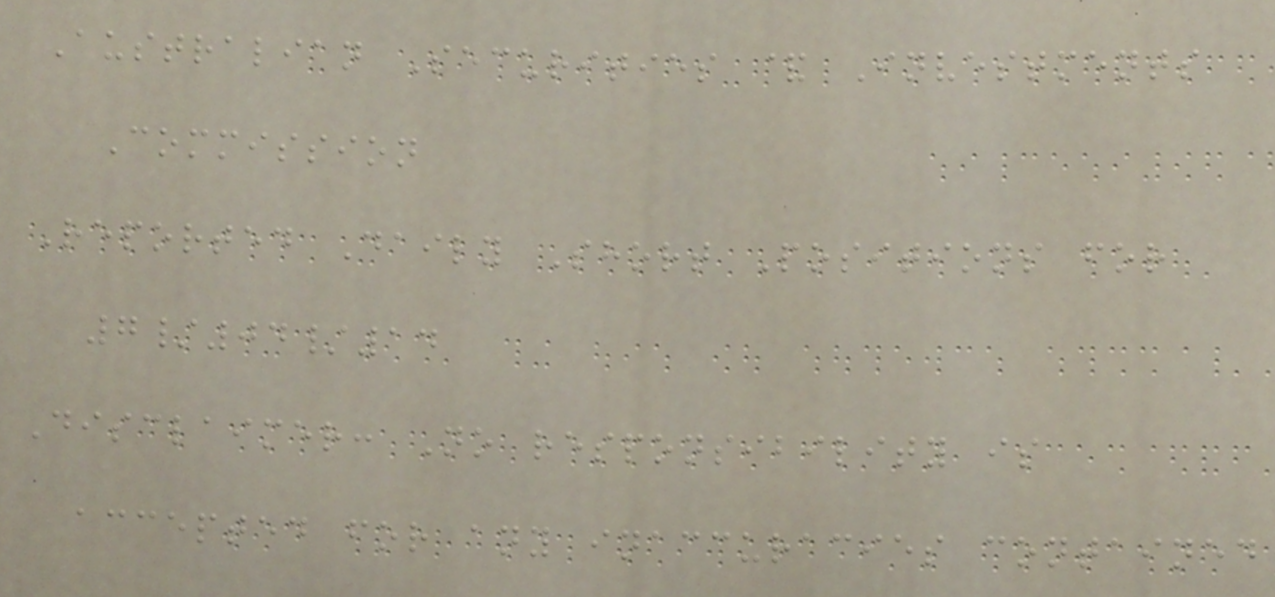Australian Securities & Investments
Commission
Reported Daily Short Positions for
7/04/14
Disclaimer: No responsibility is
accepted for any inaccuracies contained
